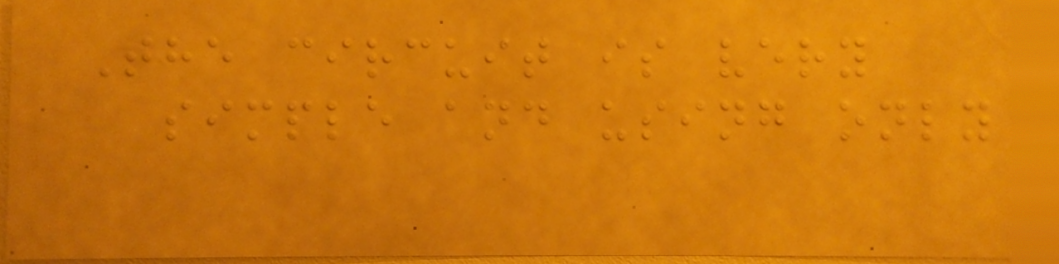The circuit is very
simple and using only
